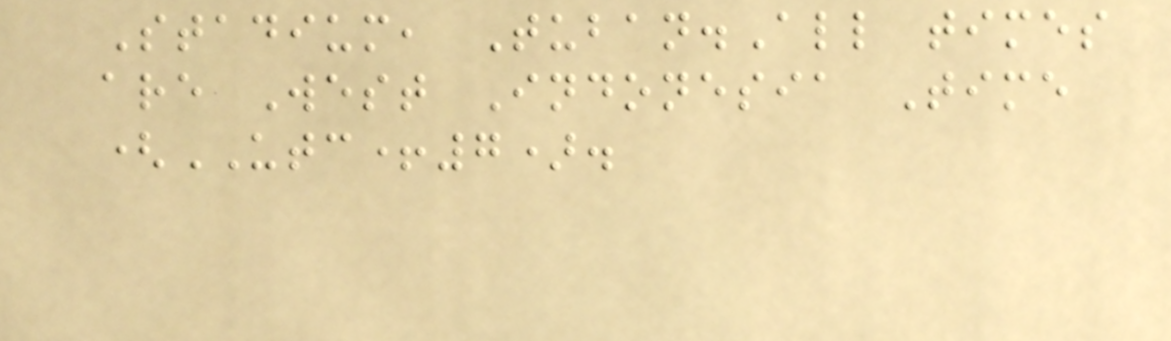Stadium, Tuban.All times
are West Indonesia Time
(UTC+7).
